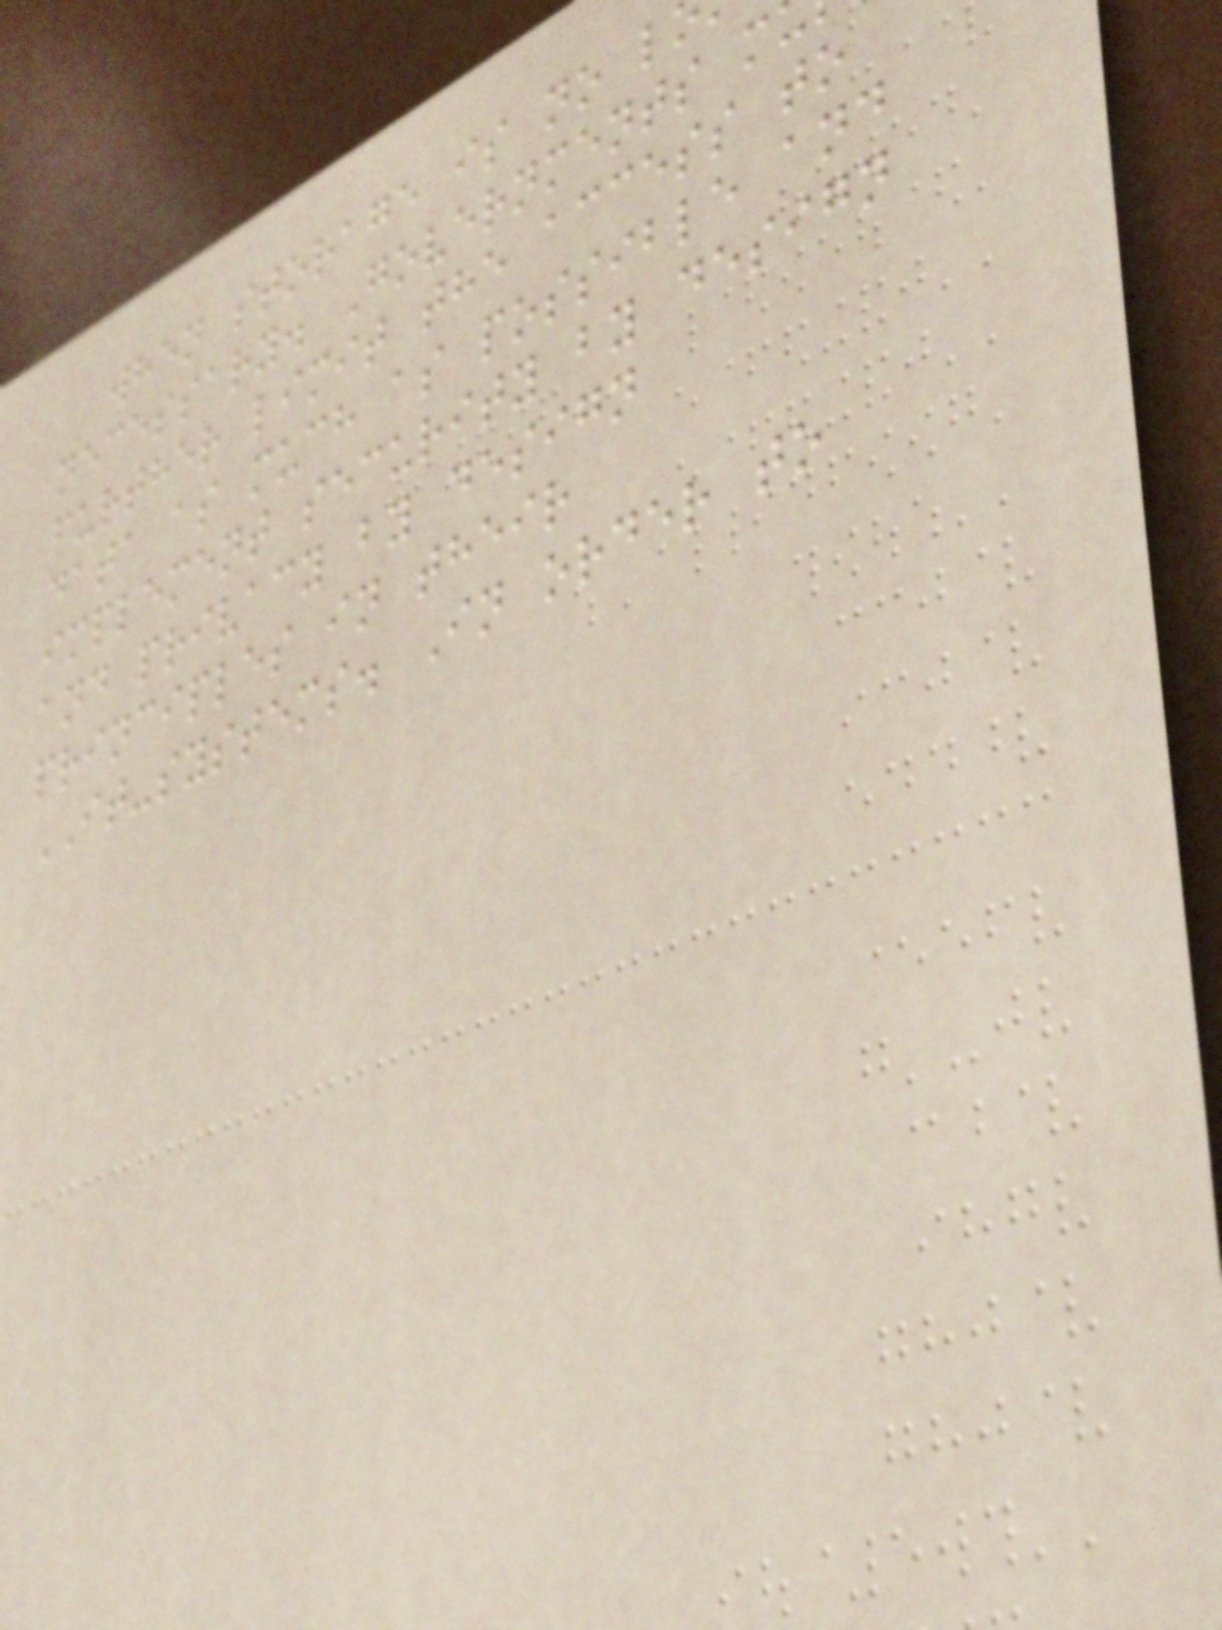when storage is no l
necessary. Governments m
further limit the access to
data as much as possible and
implement security by design
and privacy by design
principles in their
IT-systems. In order to
